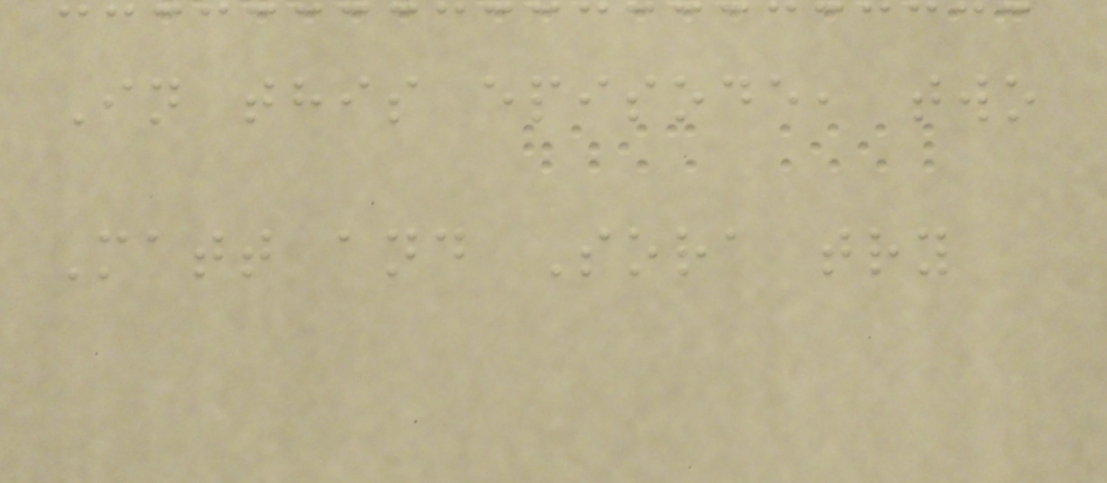In this episode, two
Matt and Sora try
